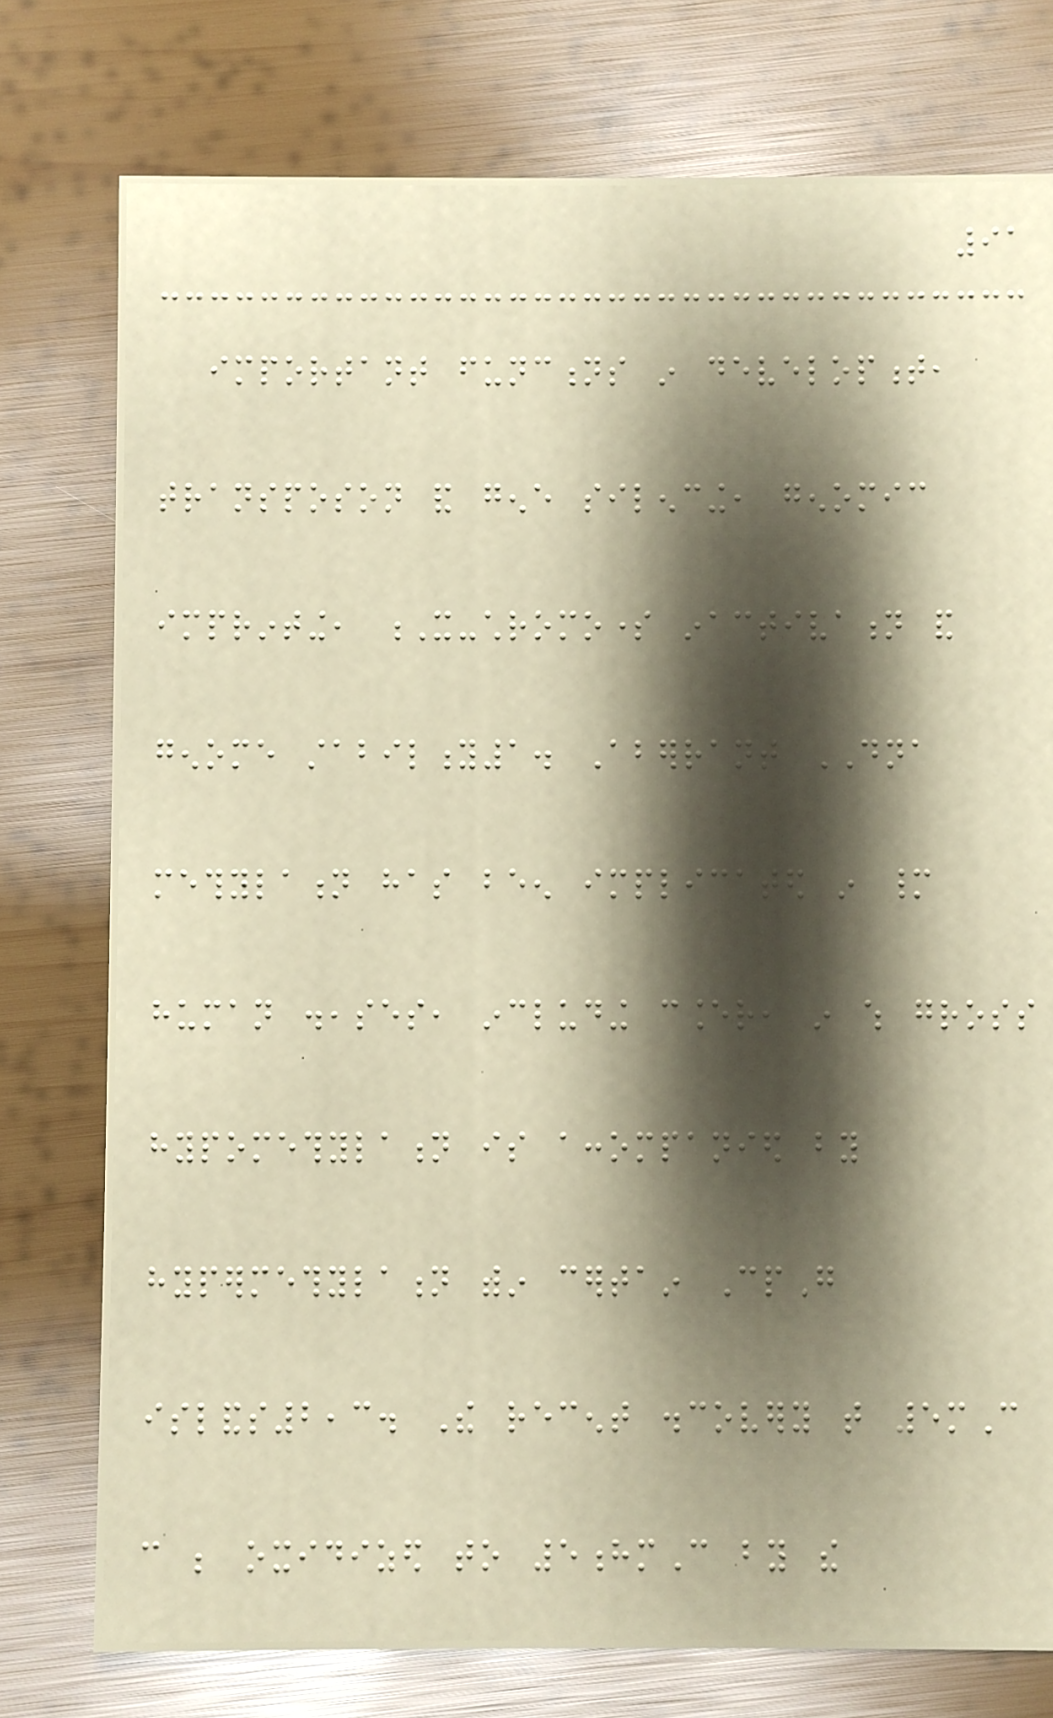91
important functions in development,
transposon and gene silencing, genomic
imprinting, X-chromosome inactivation and
genome stability1. Aberrant DNA
methylation has been implicated in many
human diseases, including cancer, in which gross
hypomethylation is accompanied by
hypermethylation within certain CpG
islands2,3. The recent discovery that 5mC
can be oxidized to 5hmC by the
